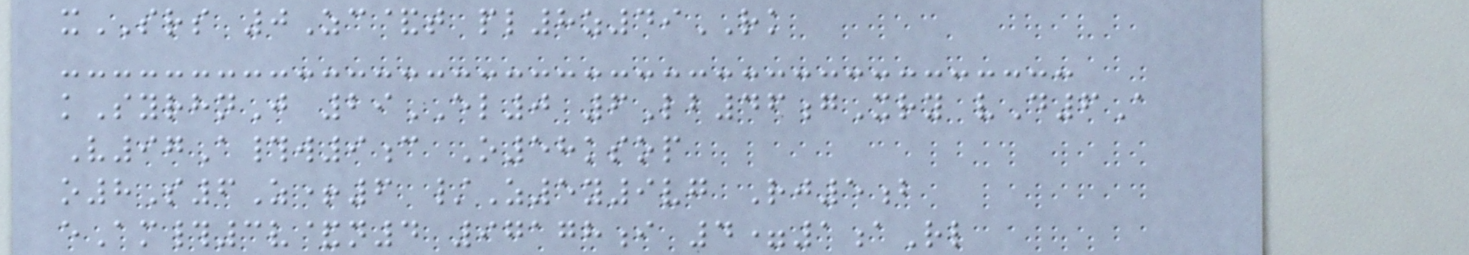xSRS 0Zc&t pl8z49RK
kSyrhnJ 29EL0 6Lb46gXry vD6A
V97A#w9c O58ksop
o8S6Z+6 /Z5y9vg Rj5b
eAm#3v&n4 97178i 4=1aRl
